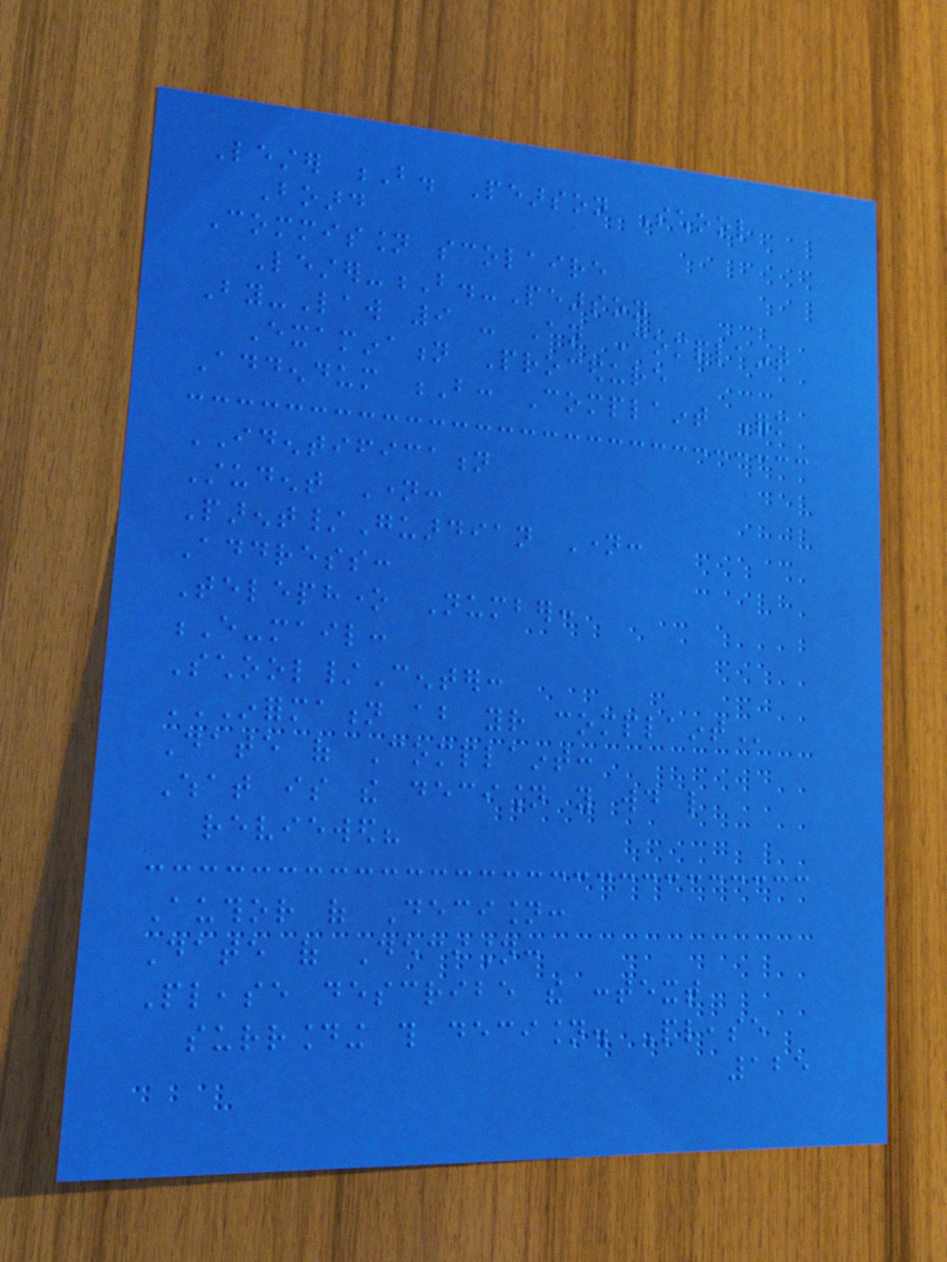Lester B. Pearson School
Board
Commission scolaire
Lester-B.-Pearson
By-Law 9 - An Complaint
Examination Procedure
Addendum B: Complaint Form
IDENTIFICATION
Student Name:
Parent/Guardian Name:
Address:
Telephone Number:
E-mail:
School/Center:
INFORMATION ABOUT YOUR COMPLAINT
Date of Complaint:
What is the decision you would like
reviewed?
Author of Decision:
Date of Decision:
Please describe the context
surrounding this decision. Please
125
